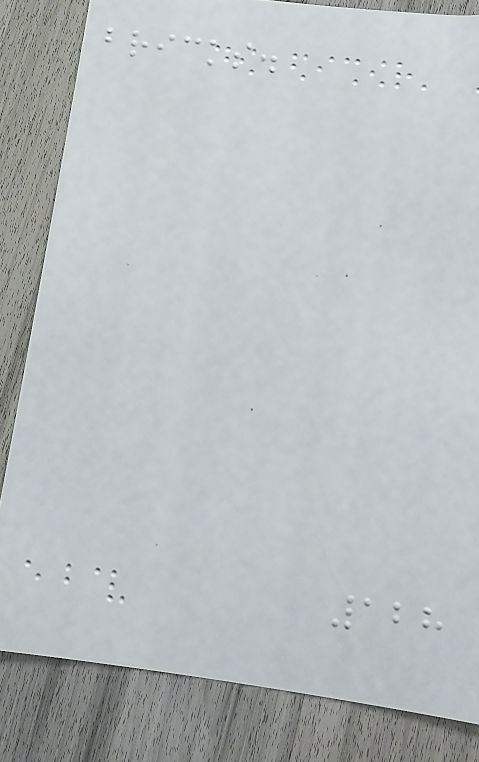bricks.
128
